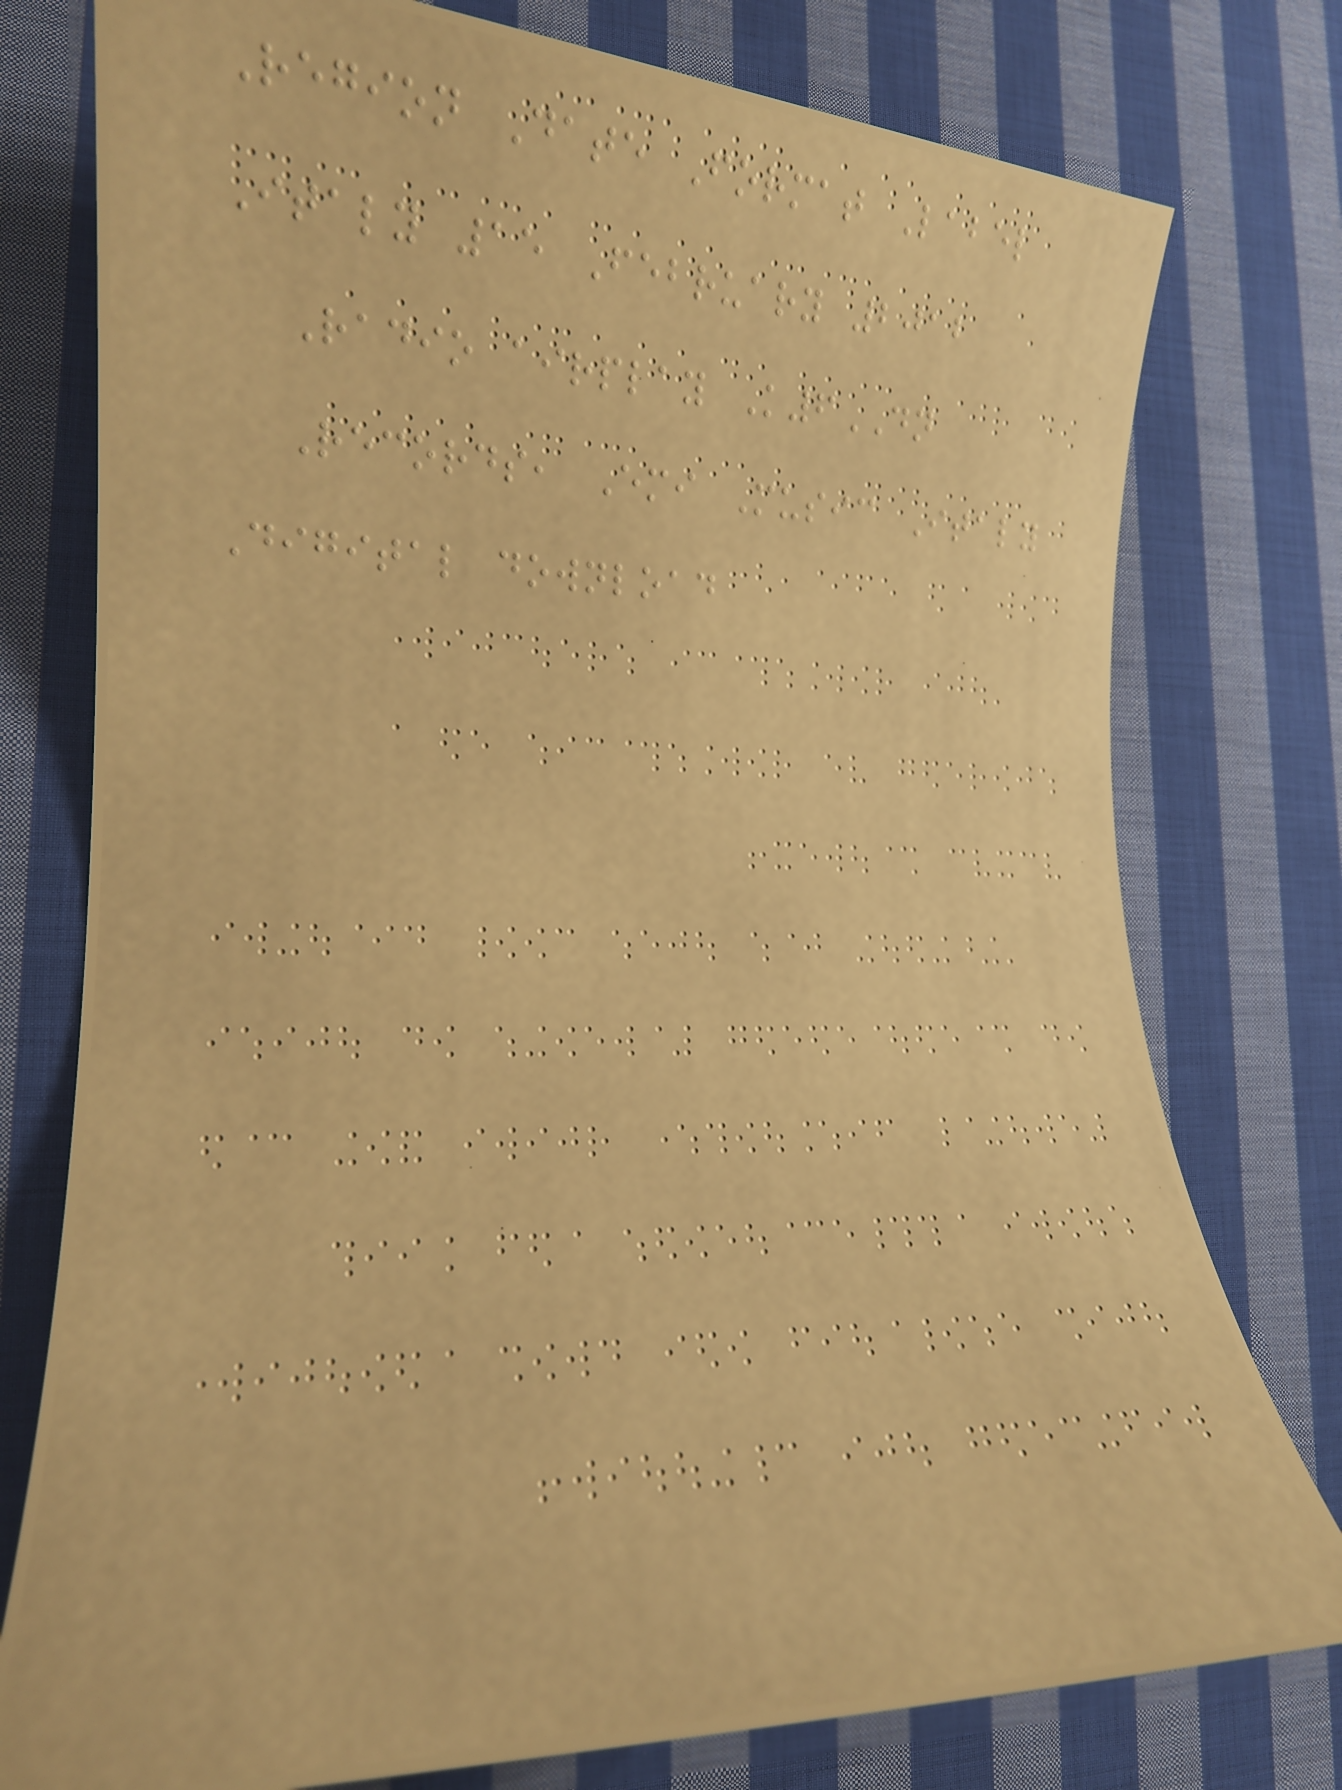Region Date Format Label
Italy 15 February 2012
Radio airplay K6DN
Records, Emi Music Italy
Digital download
